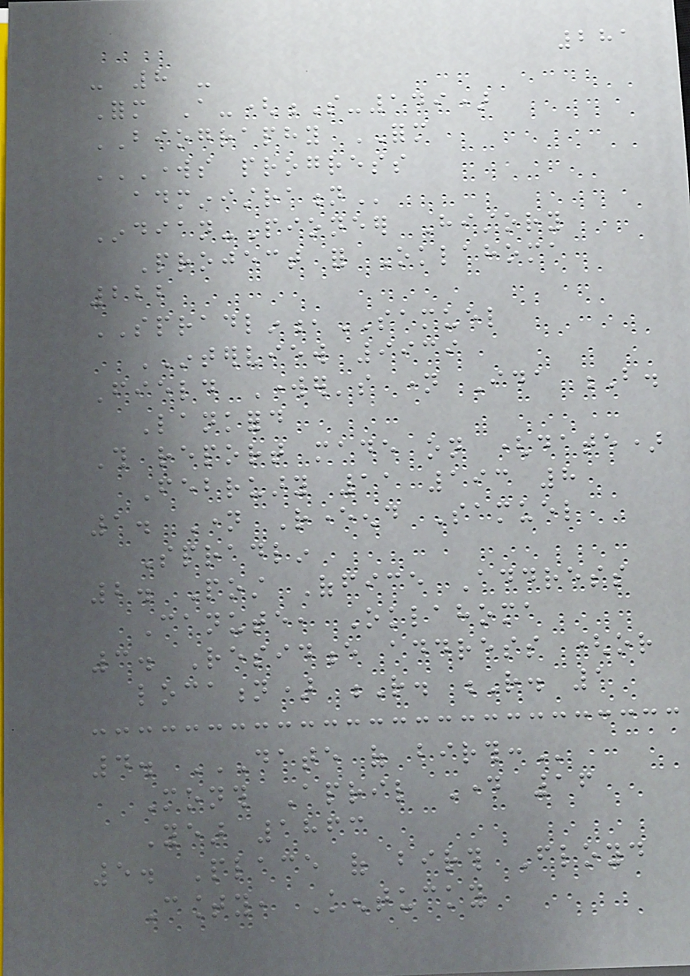281
- 8 -
Form A-(S-149)
BIOGRAPHY FORM
WORKS PROGRESS
ADMINISTRATION
Indian-Pioneer History
Project for Oklahoma
222
SPRADLIN,SAMUEL
INTERVIEW 9939
Field Worker's name Ida B.
Lankford
This report made on (date)
February 11 193 8
1. Name Reverend Samuel
Spradlin
2. Post Office Address
Canute, Oklahoma
3. Residence address (or
location) R. R. 1
4. DATE OF BIRTH:
Month April Day 16
Year 1863
5. Place of birth Floyd
County, Kentucky
